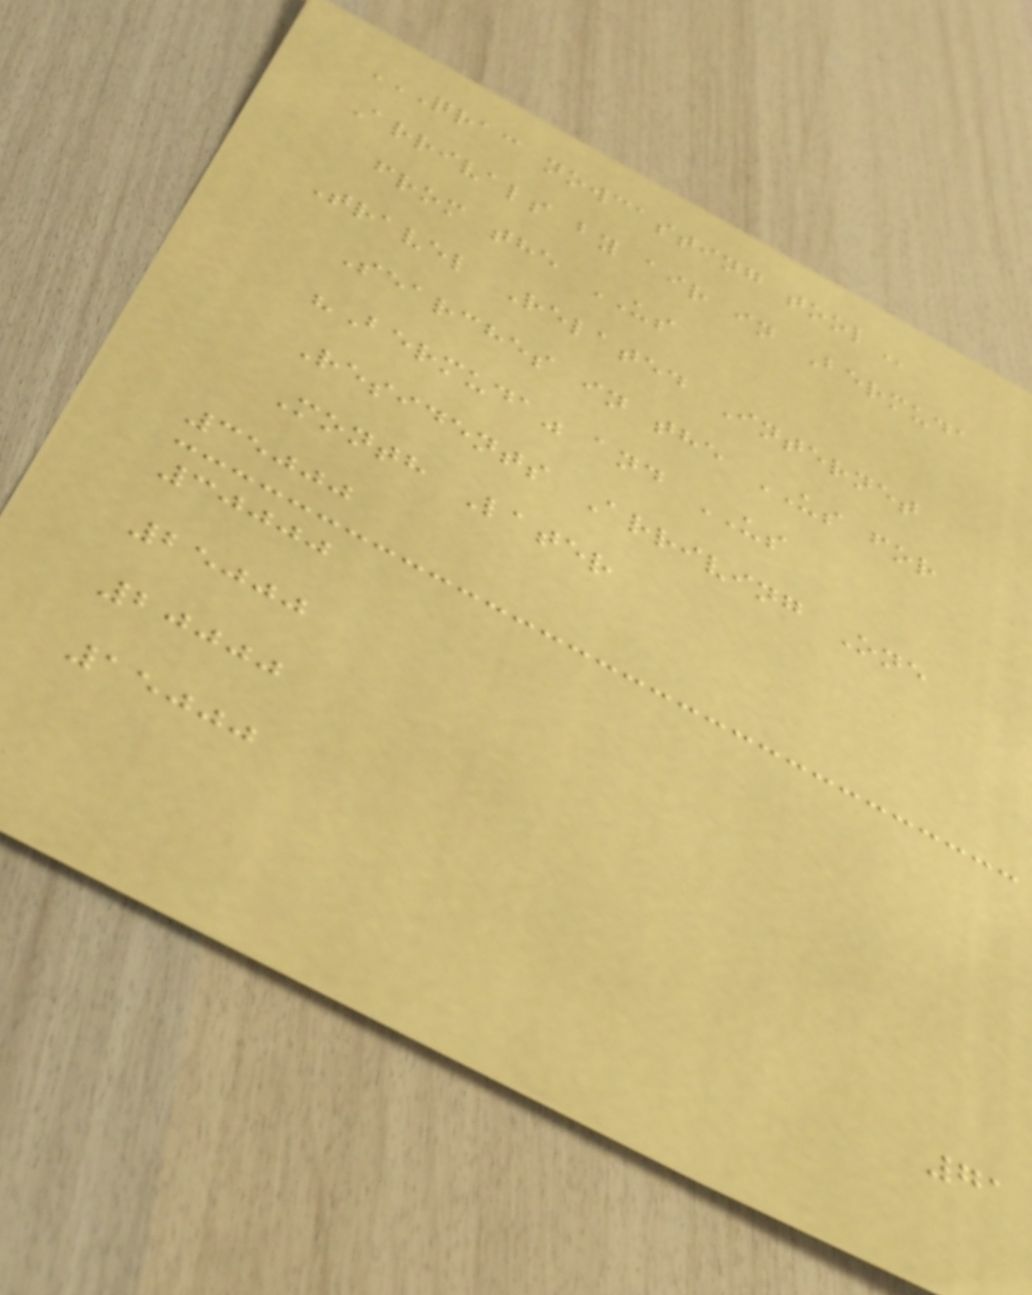QRAC NOWCASTING TOOL
Arrivals by air in Bermuda
from the US
Travel Related Internet
Searches in the US for
"Bermuda" and US
Residents Arriving One
Month Later
35000
30000
25000
20000
15000
71
